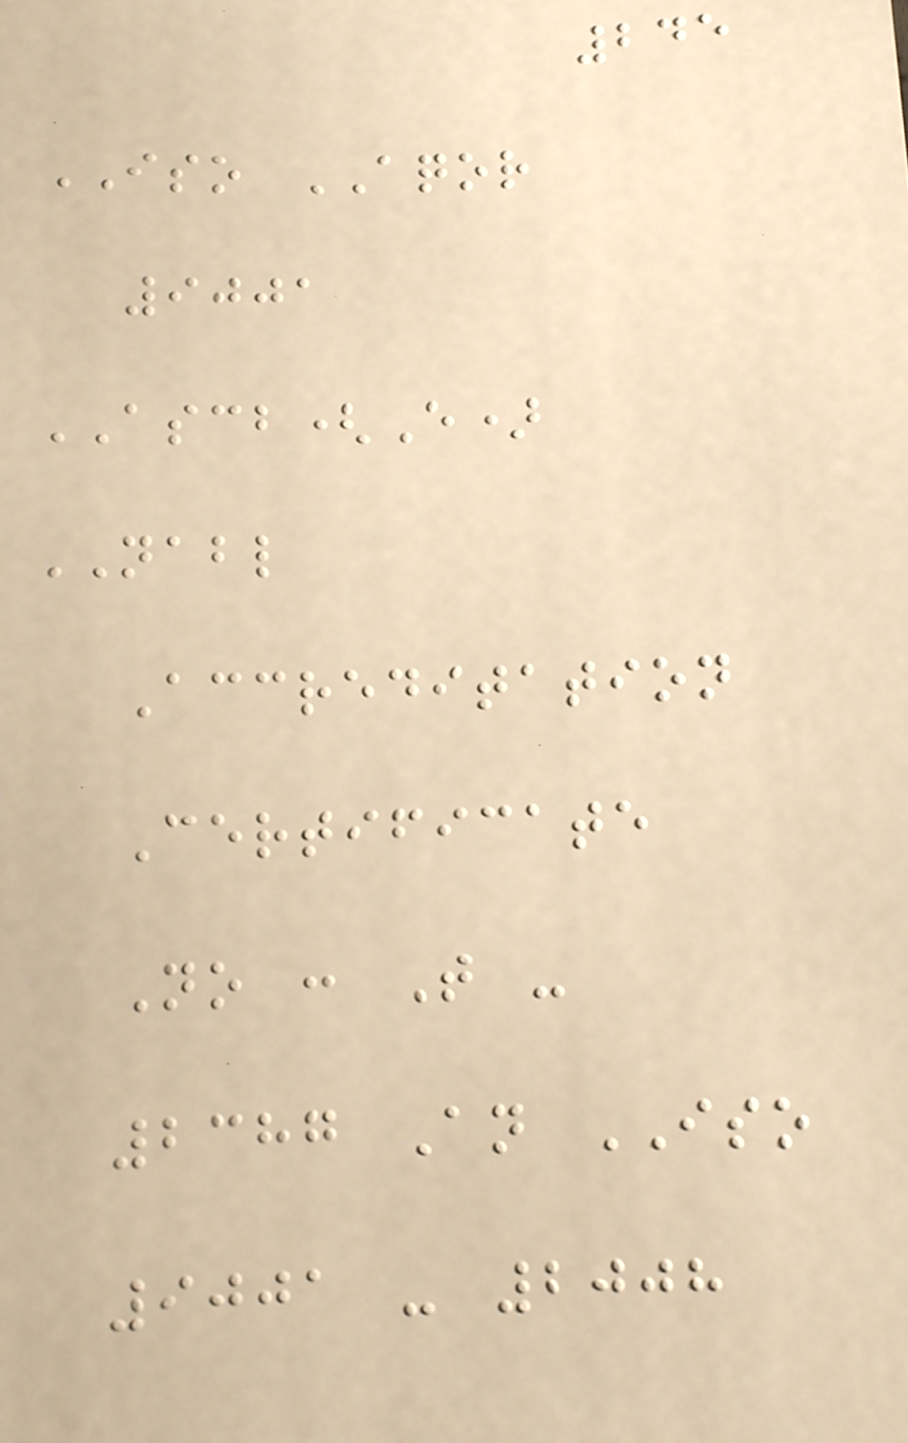245
ISO AQOR
9001
ASCB(E)
NABL
Accreditation
Certificate
No : T -
2387 An ISO
9001 - 2008
